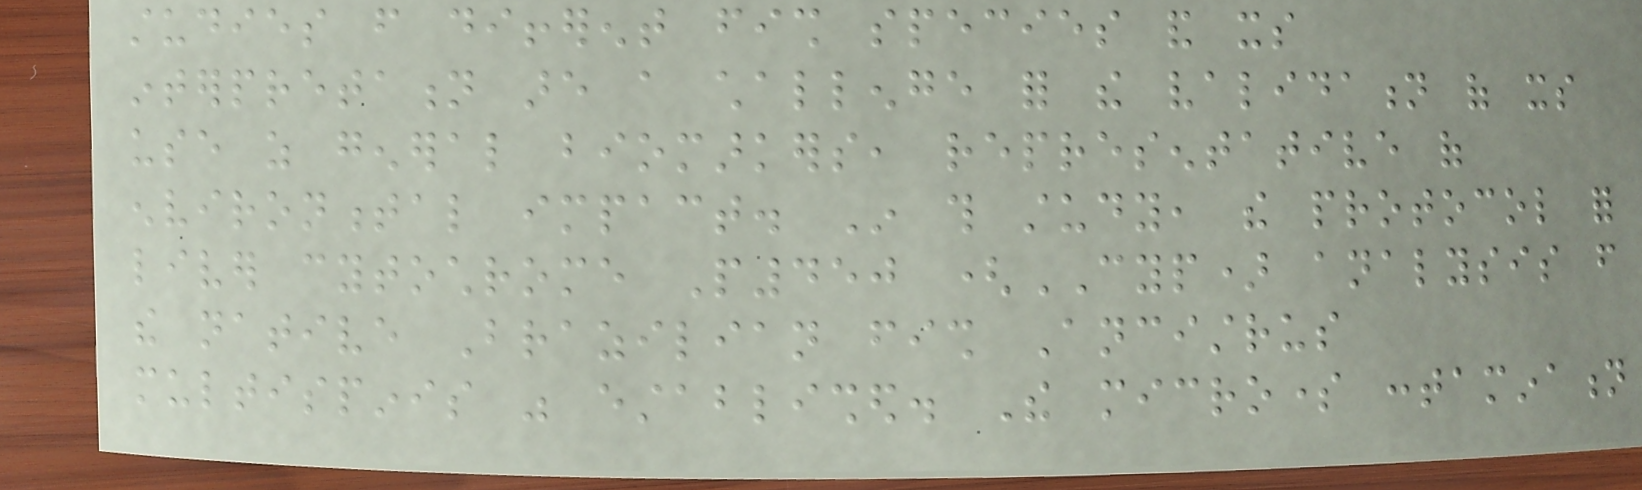studies from different fish species and its
interpretation are a challenge for the validation of its
use as general biomarkers, representative of
environmental impact. In this study, the protocol for
liver cytochrome P450 (CYP) analysis from
the native Brazilian fish Ancistrus
multispinis was established. The microsome contamination
